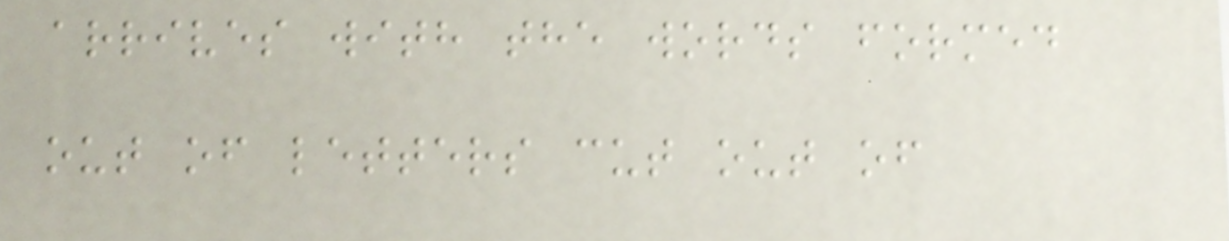arrives with the words formed
out of letters cut out of
